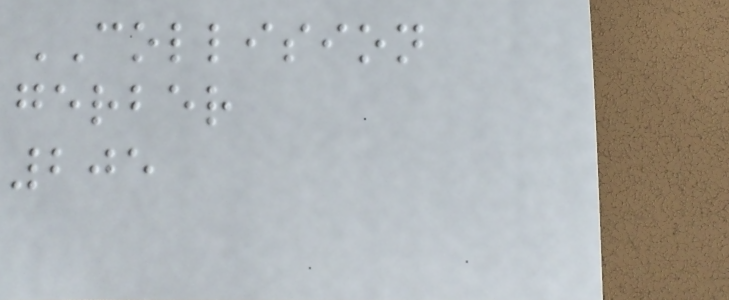COLLISION
gerber
205
